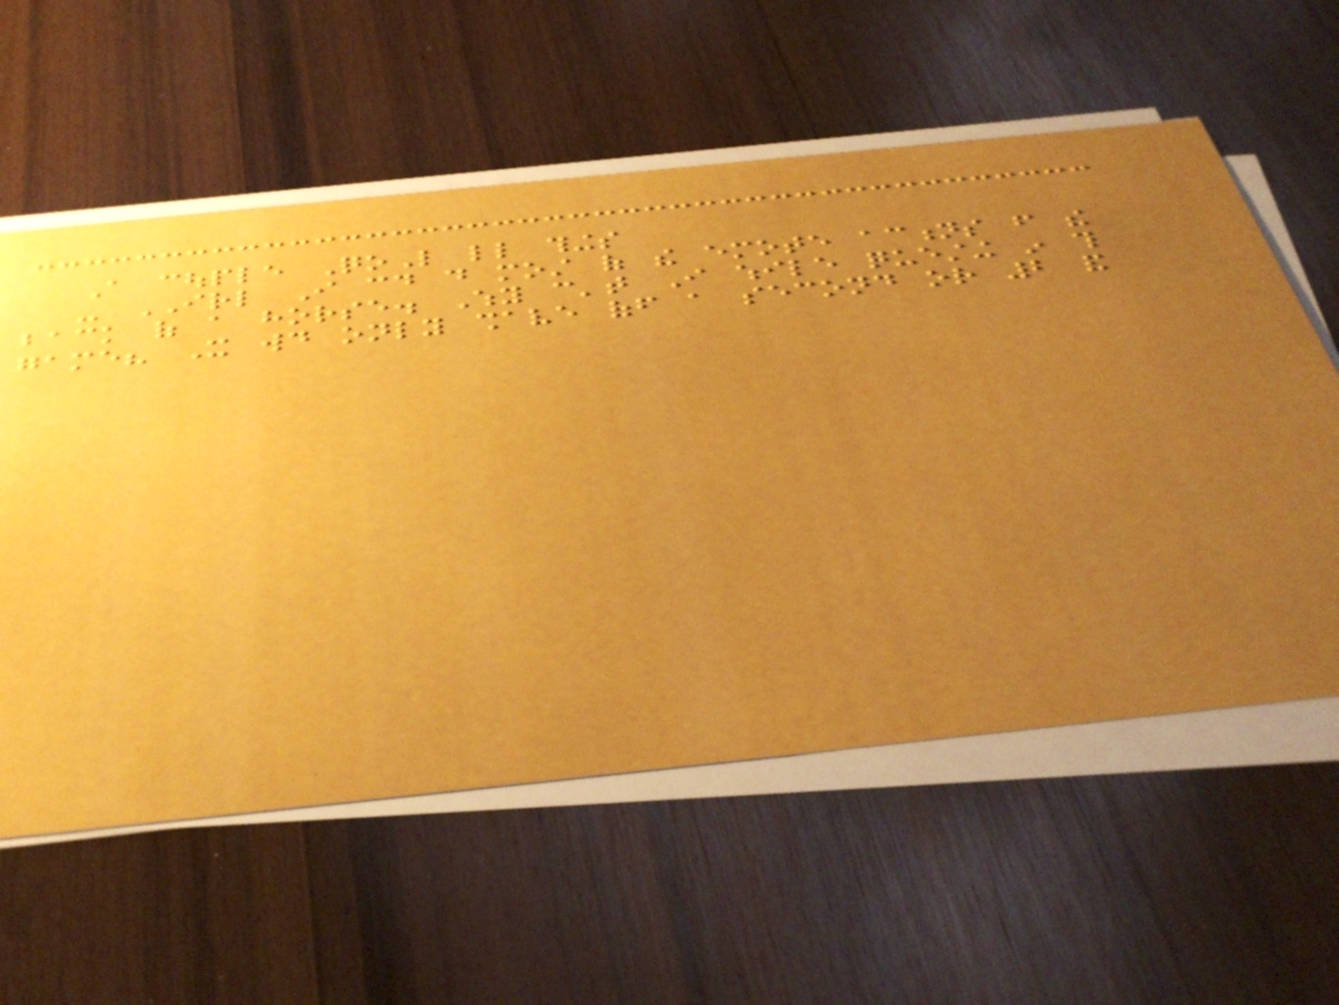A couple QoL little things
- IRL I could do most of the emote actions from the
back of a horse. Why can't I while questing in this
game? It would only shave off a second or 2 and
